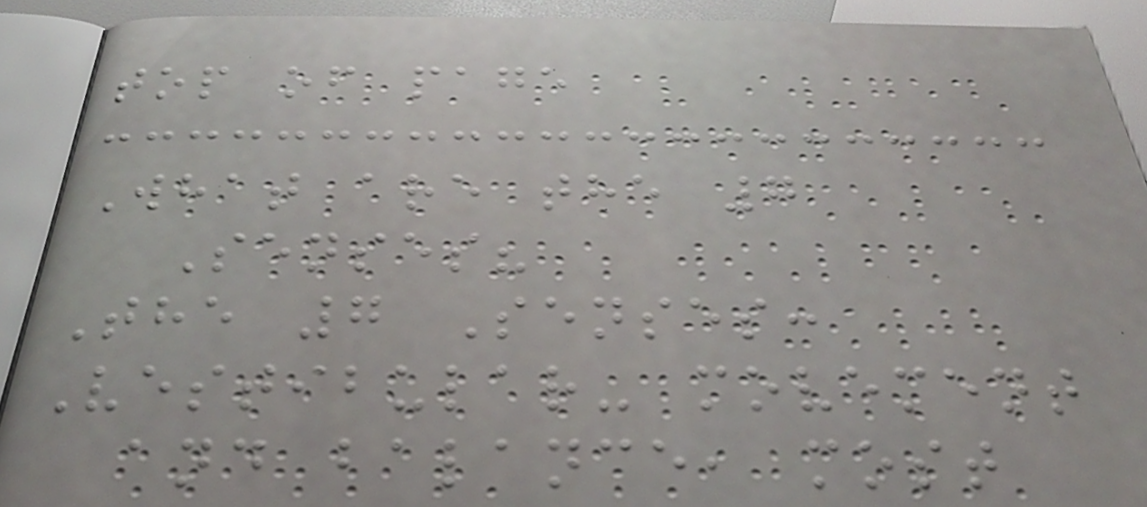top of page
What are the 7
Senses?
The 7 Senses:
Vestibular- movement
and balance, most
